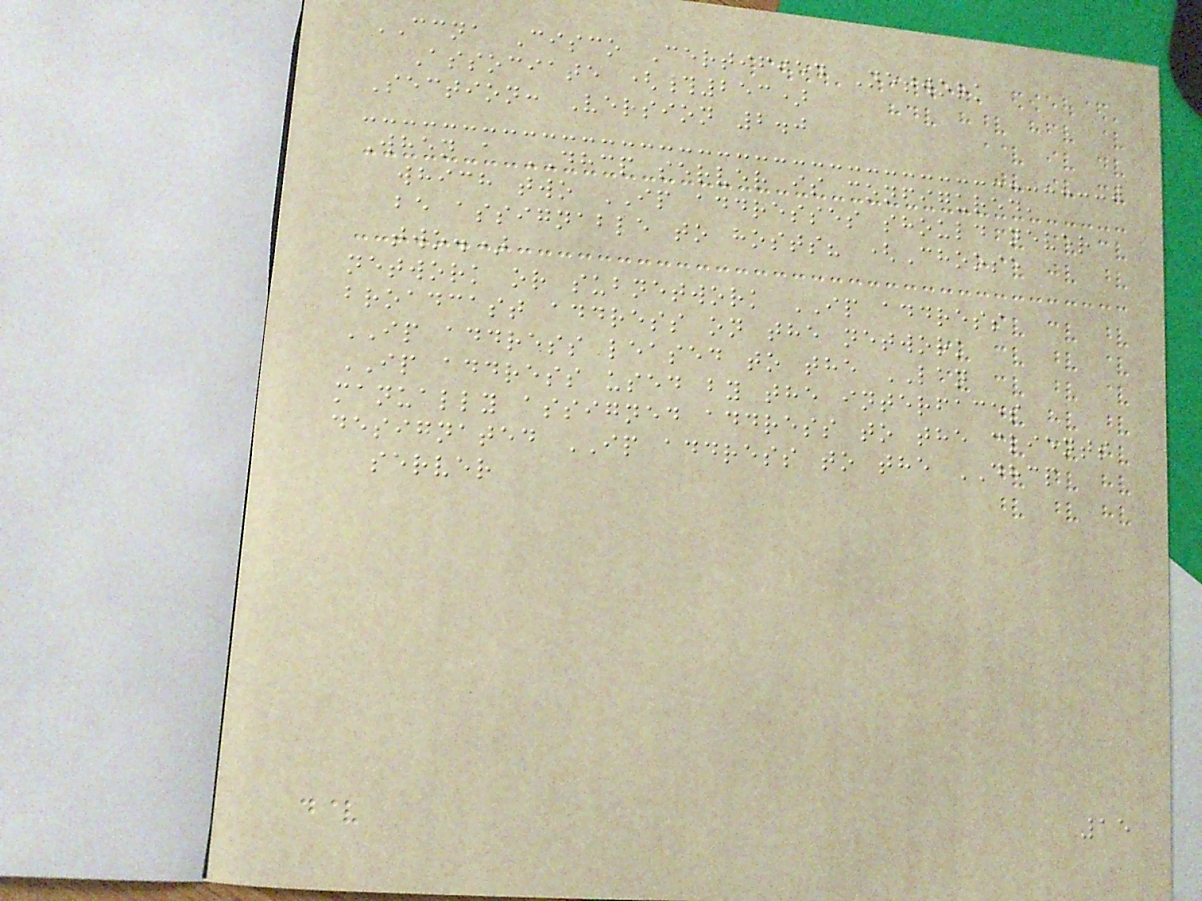CCNA Cisco Certified Network
Associate (#253)
Section: Version 2.0
When a DHCP server is configured,
which two IP addresses should never
be assignable to hosts? (Choose
two.)
network or subnetwork IP address
broadcast address on the network
IP address leased to the LAN
IP address used by the interfaces
manually assigned address to the clients
designated IP address to the DHCP
server
15
